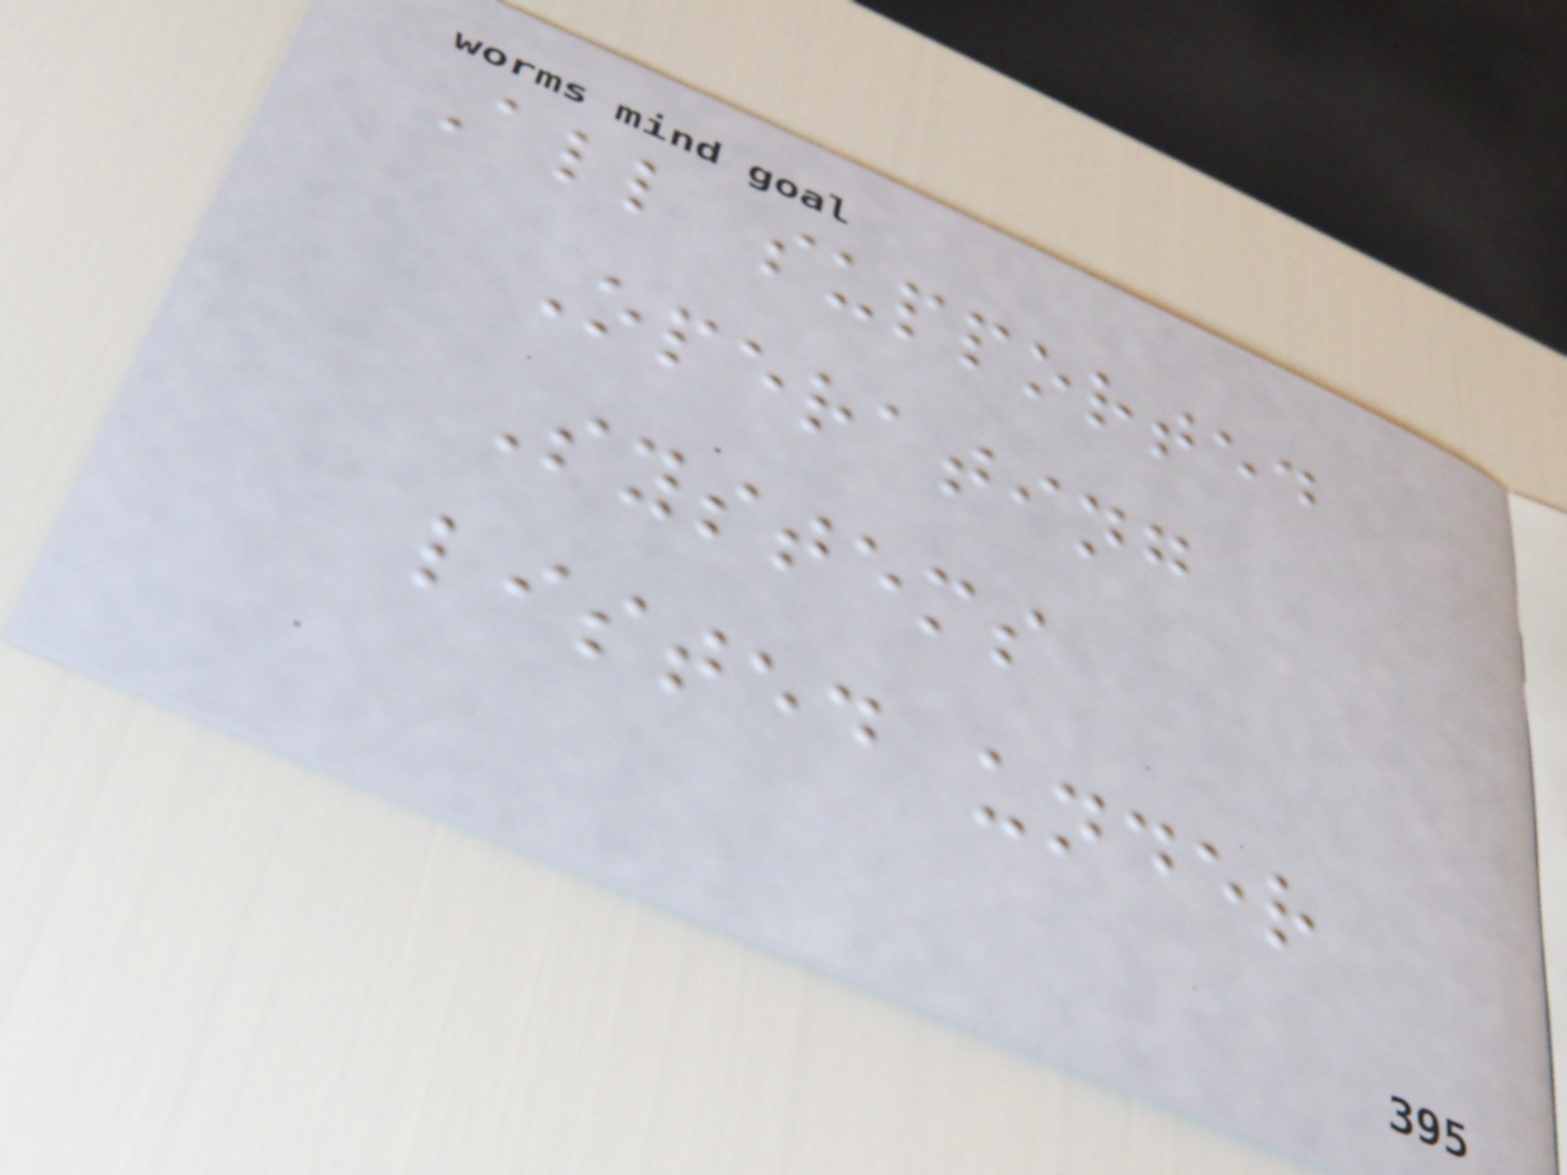All supported
Operating
Systems
listed under
